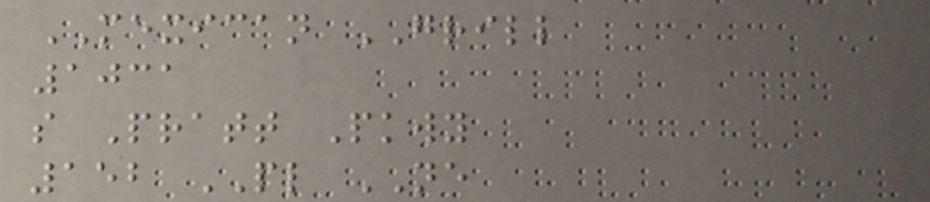MEXICAN GRILL
1031
s Pratt Pkwy
152 PL NE
